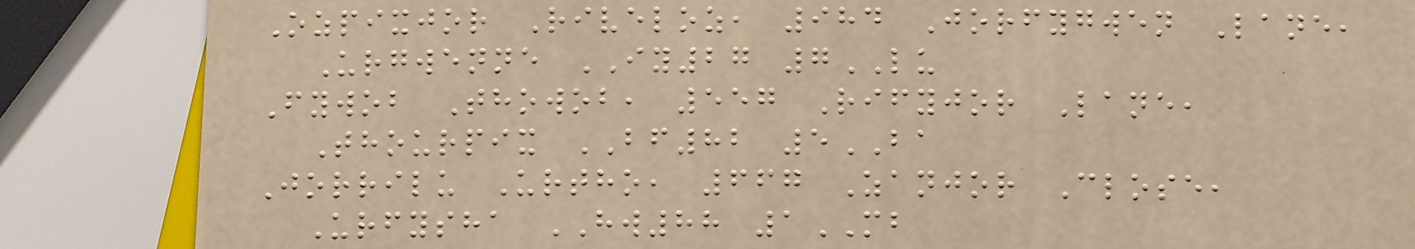Ozpixjor Riveloz, 984 Jorfygwen Lane,
Urgwenne IY27 7LU
Fywob Thowob, 557 Rifyjor Lane,
Thourpix BF82 5BA
Jorrilu Urtho, 667 Zanjor Close,
Urfysha HW88 1MB
